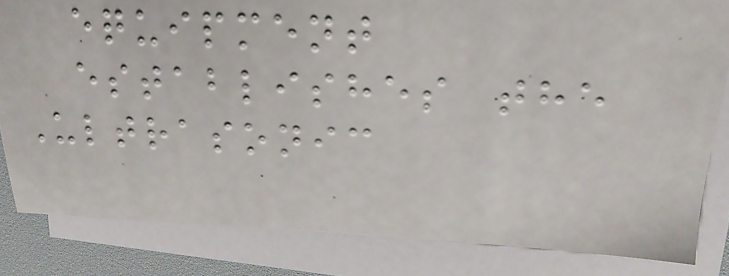equipment
establishes the
Ultrasonic
